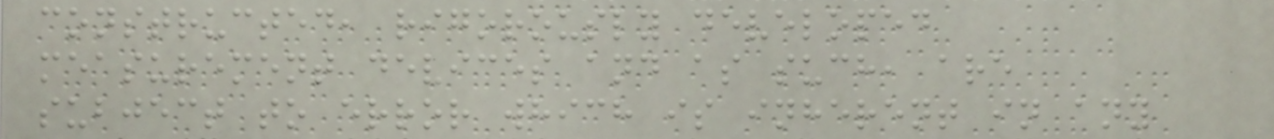constructed, rigorously developed
measurement devices and as such, are
subject to error which is inherent in any
